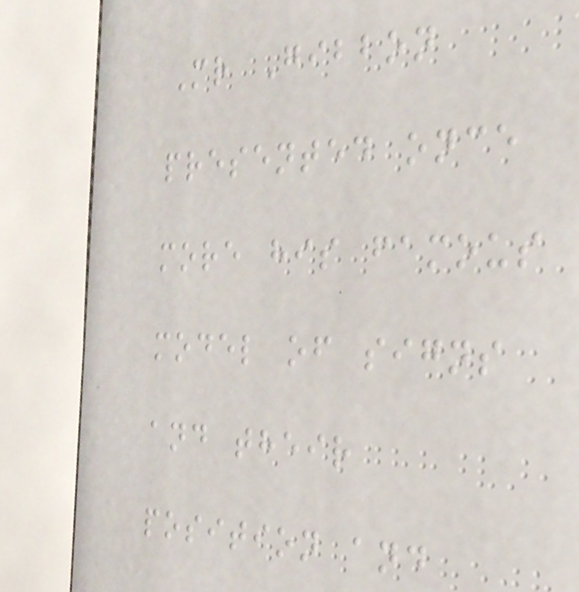Mr Gibbon
presented once
more his famous
model of signs
and their
position and
